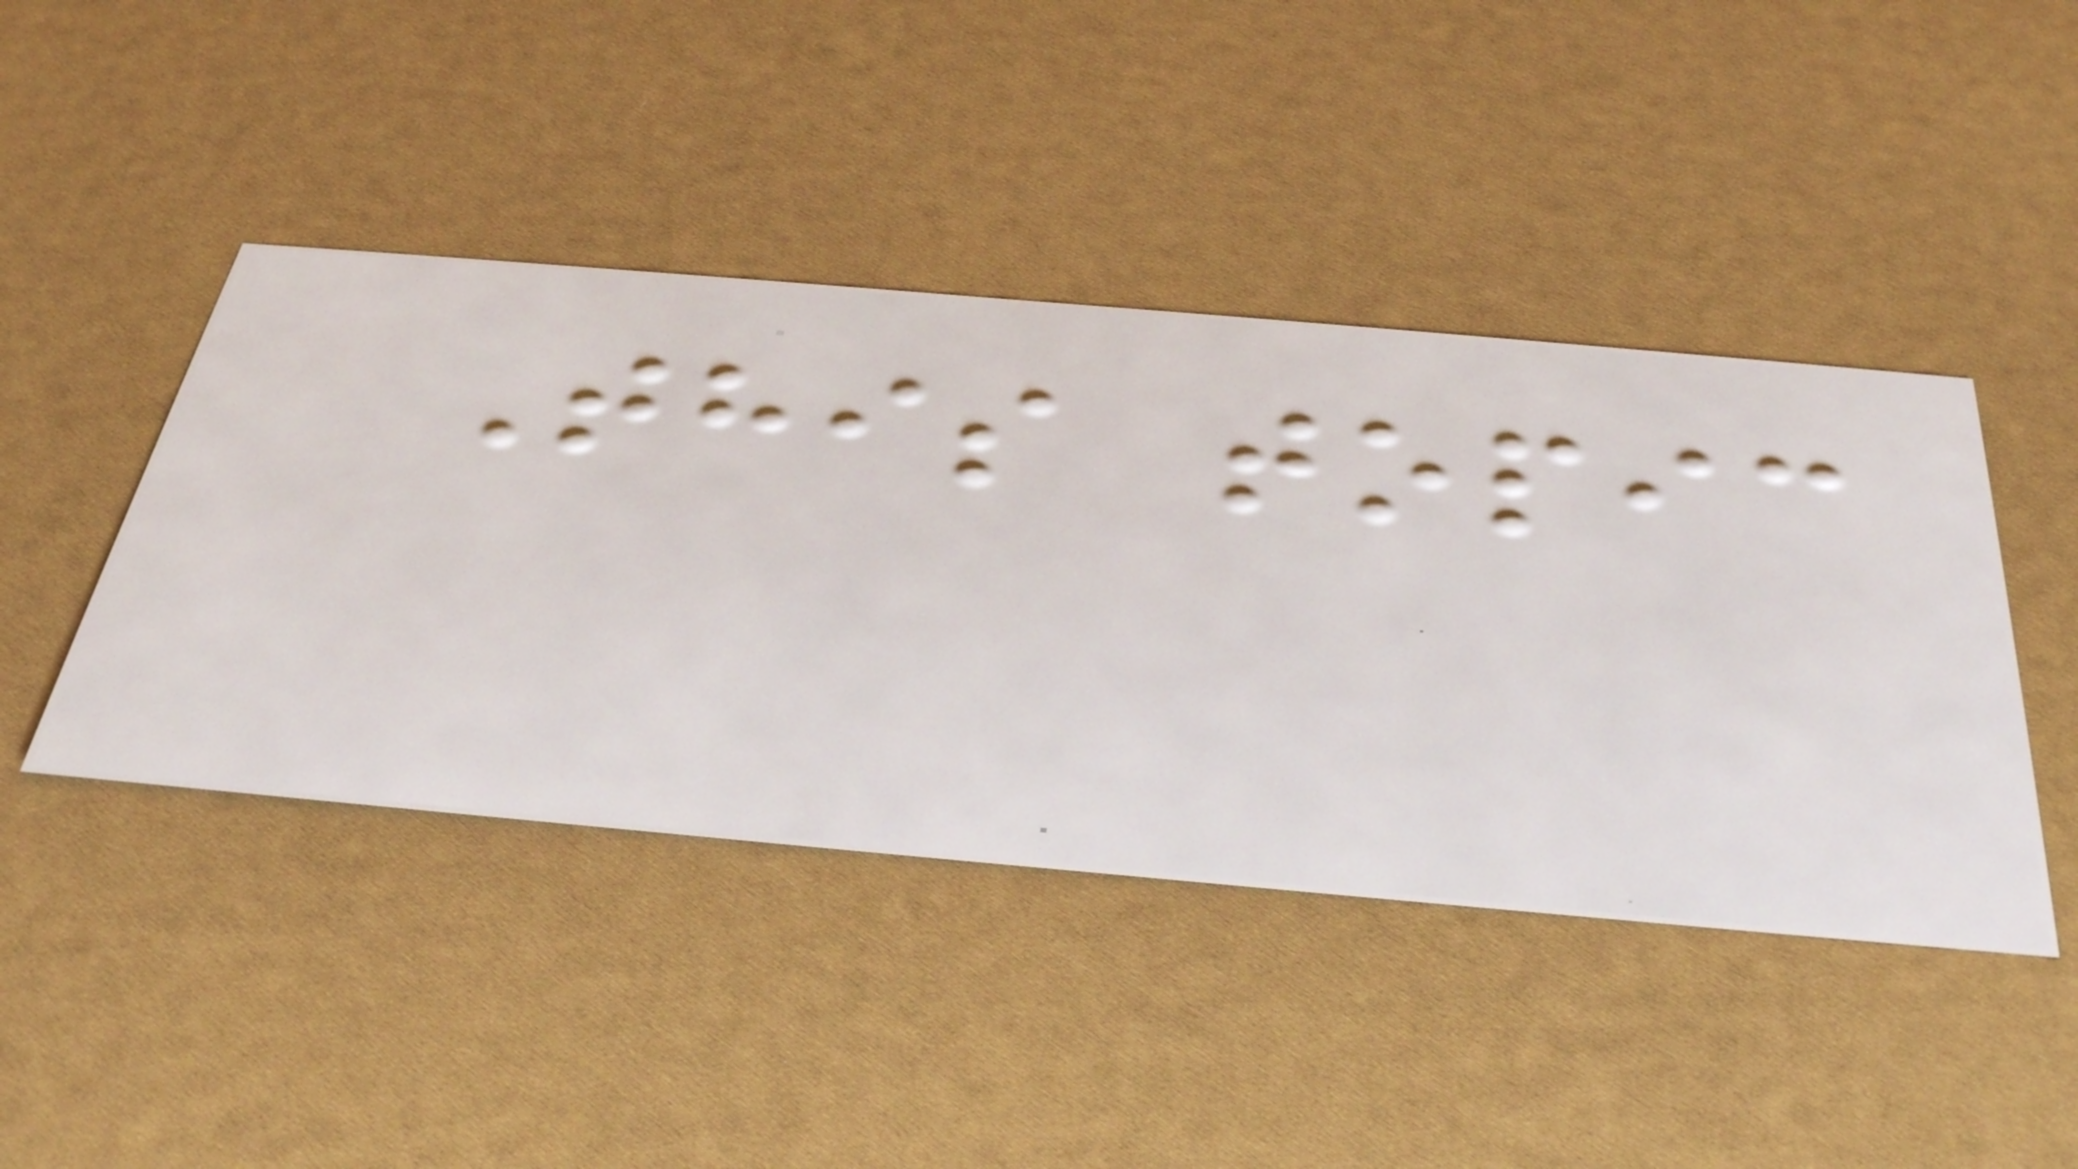This topic
